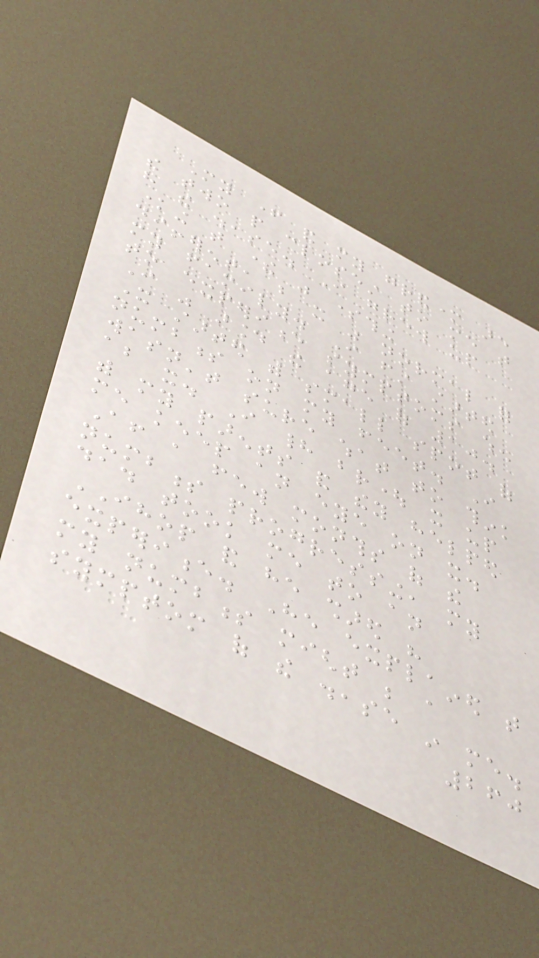My father and my grandmother are
the two people closest to me that
have the disease. I grew up
knowing that there was something
different, but it was normal for
my family. I first started
to experience symptoms when
I was around the age of 10.
It started with small spot of
numbness on my feet. I
wasn't sure what to think
about it. I had brought it up
with my parents and they helped
me keep an eye on it.
After a few months of the
numbness progressing, my
dad took me to an
IHOP and he shared his
experience. He explained that
my numbness might be a
symptom of the disease in me.
260
